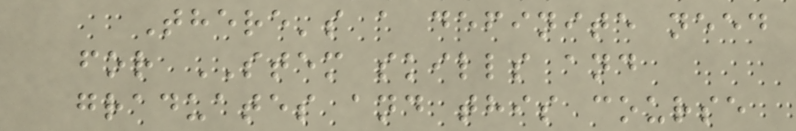There's a definite need
for STEM skills and
graduates and this course
